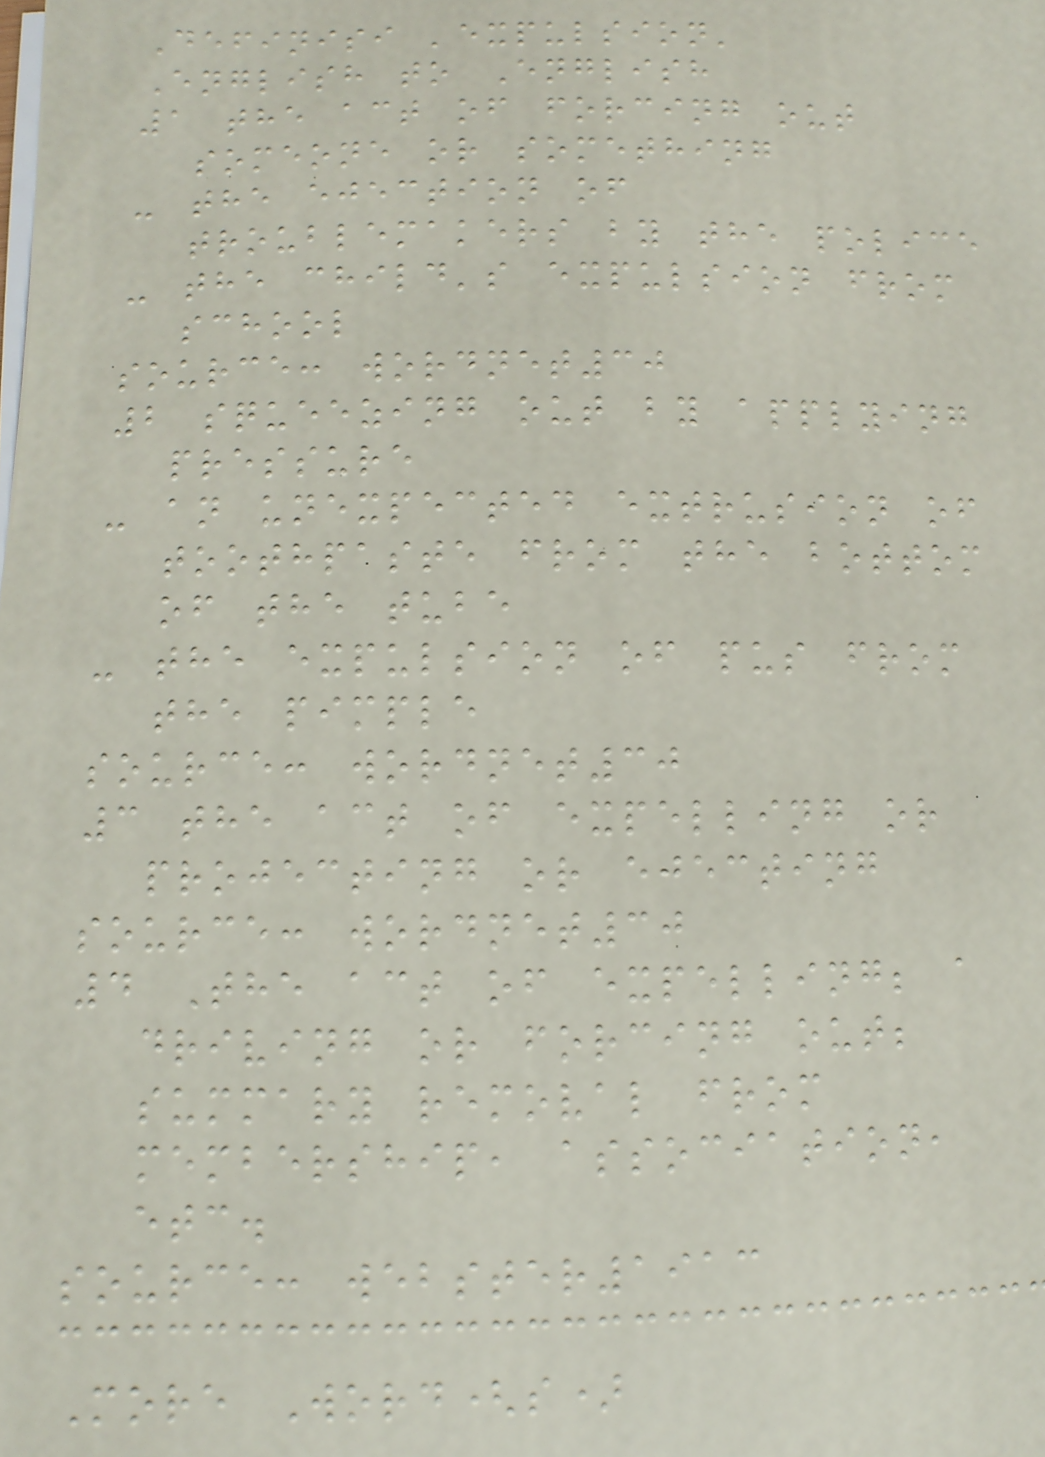Definisi 'expulsion'
English to English
1 the act of forcing out
someone or something
- the ejection of
troublemakers by the police
- the child's expulsion from
school
source: wordnet30
2 squeezing out by applying
pressure
- an unexpected extrusion of
toothpaste from the bottom
of the tube
- the expulsion of pus from
the pimple
source: wordnet30
3 the act of expelling or
projecting or ejecting
source: wordnet30
4 The act of expelling; a
driving or forcing out;
summary removal from
membership, association,
etc.
source: webster1913
More Word(s)
